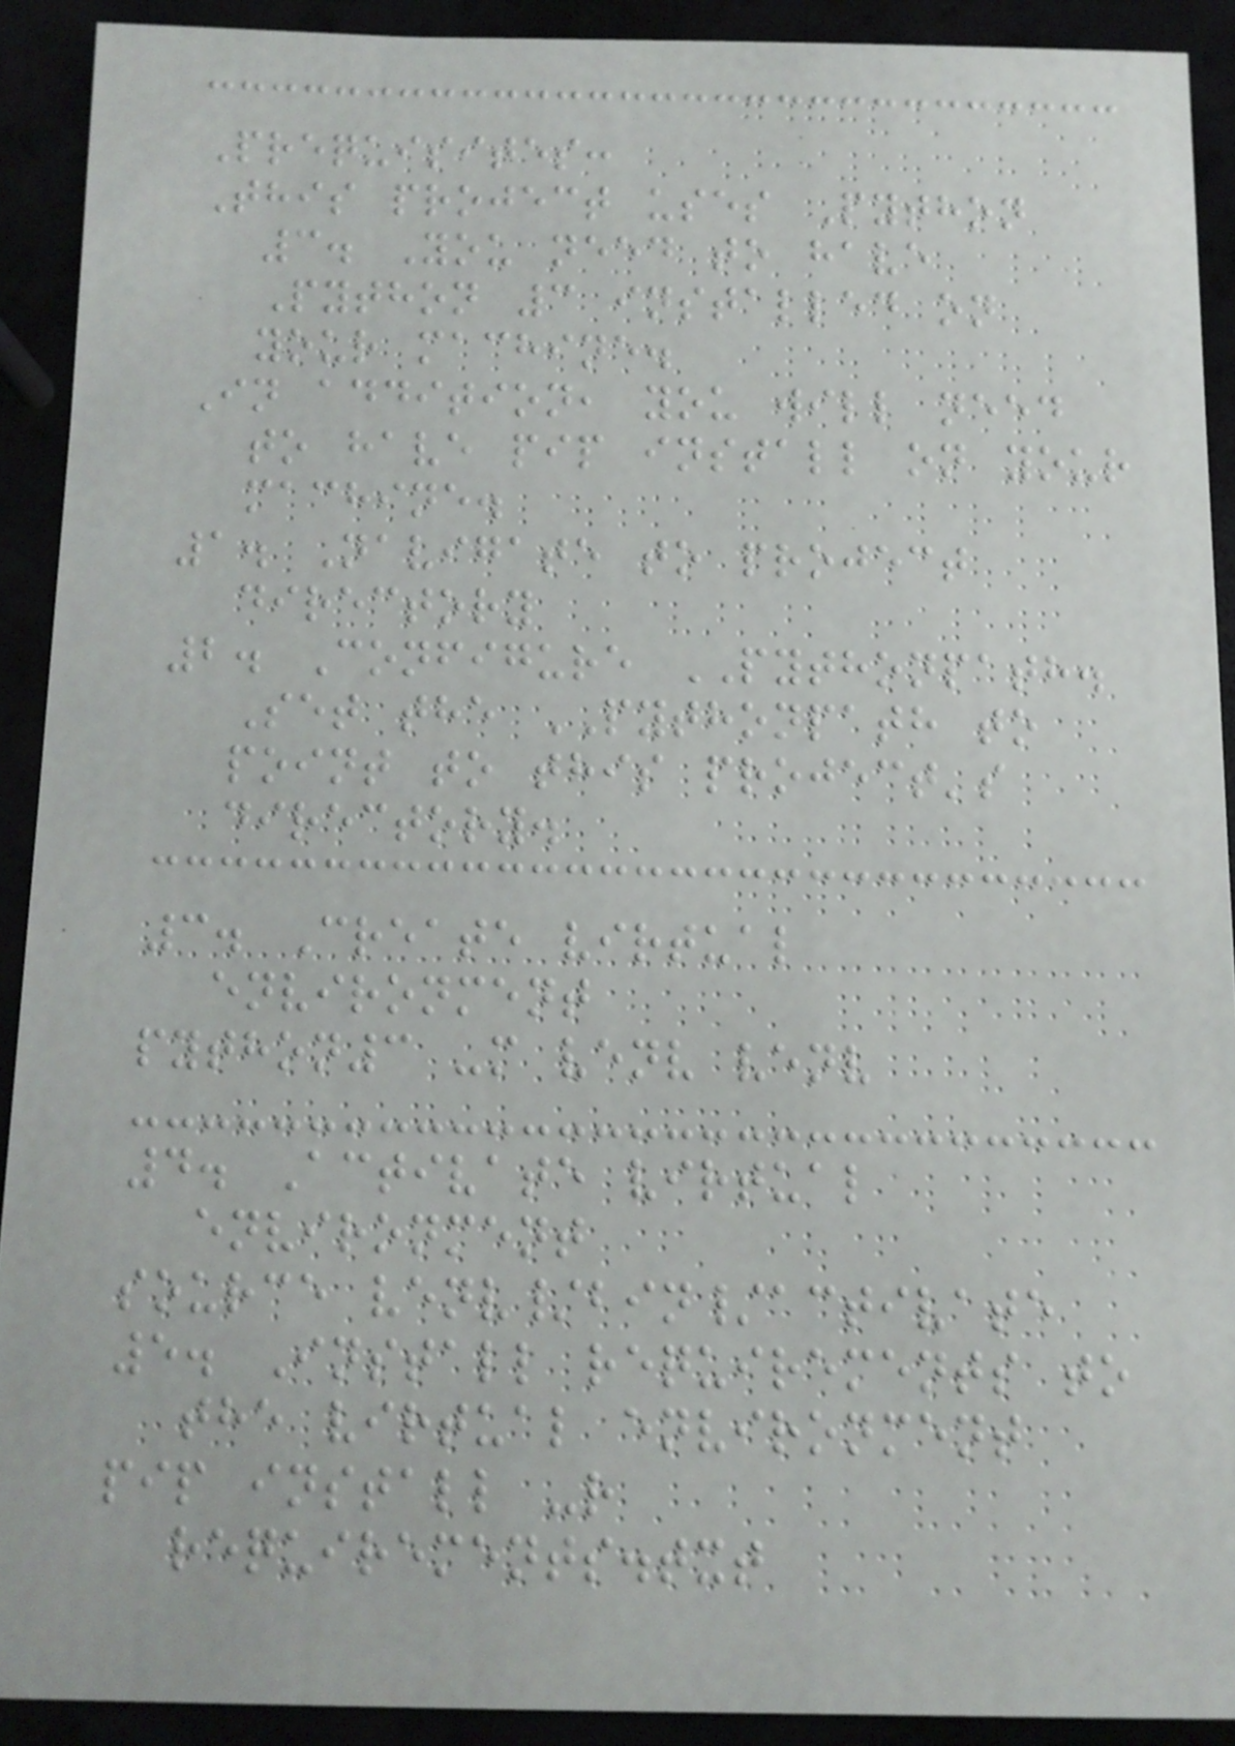Prequisites:
This project uses Python
3. You need to have
Python 3 installed on
your machine.
In addition, you will need
to have pip install on your
machine.
1. Navigate to project
directory
2. Configure PYTHONPATH.
Set the PYTHONPATH to
point to this project's
directory.
3. Create virtual
environment
python3 -m venv venv
4. Activate virtual
environment
source venv/bin/activate
5. Install requirements to
the virtual environment
pip install -r
requirements.txt
